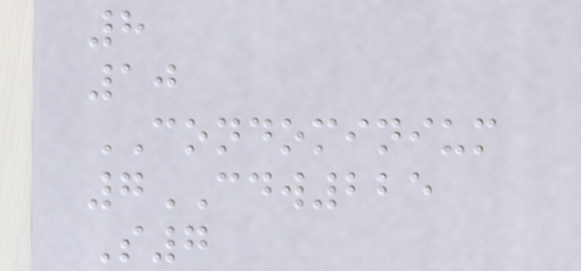8
10
CONDOMINIUM
7CDW225
S7
